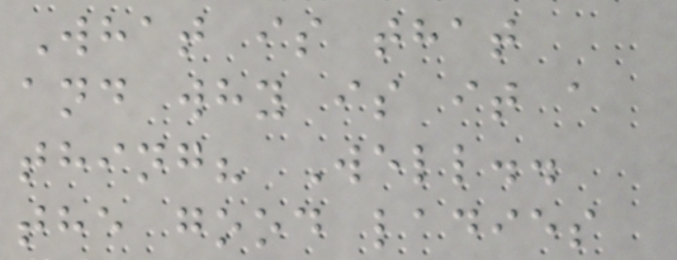What is that
and why is it a
thing? Well..
the good ladies
